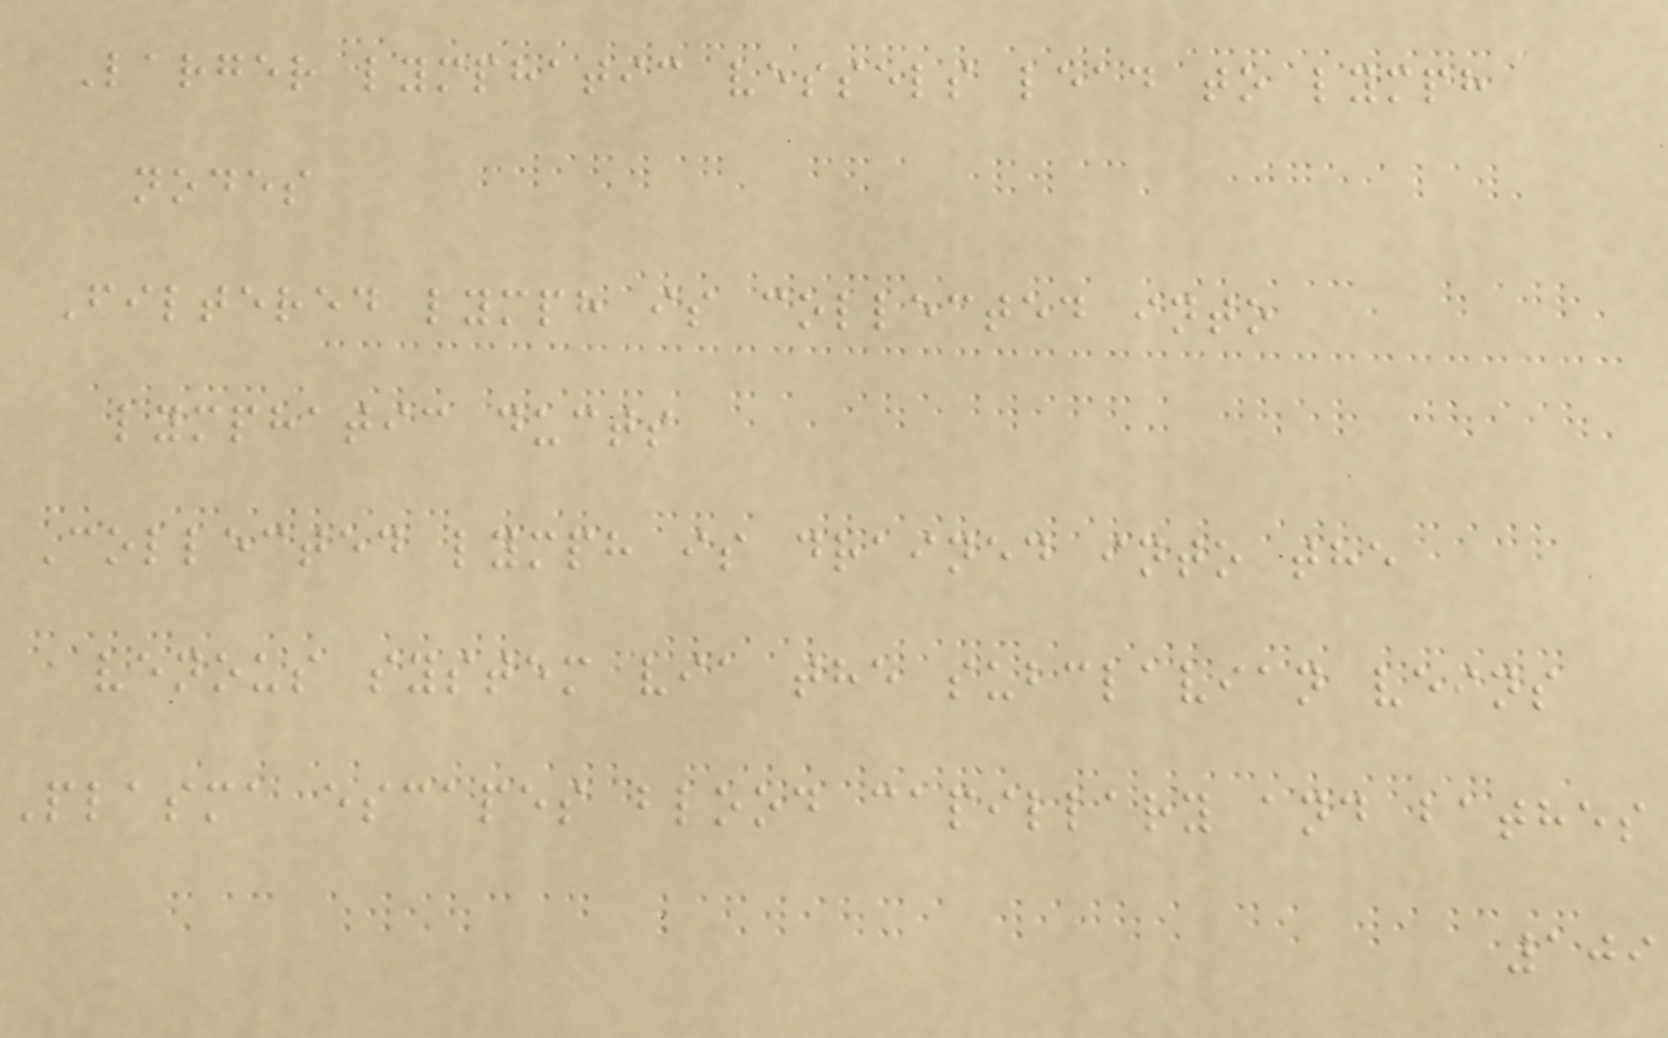Larger lymphatic vessels lead to lymph
nodes
Filtered lymph is collected into
lymphatic ducts
Collected lymph is drained into the
venous system via the subclavian veins
Plasma escapes blood capillary and bathes
109
